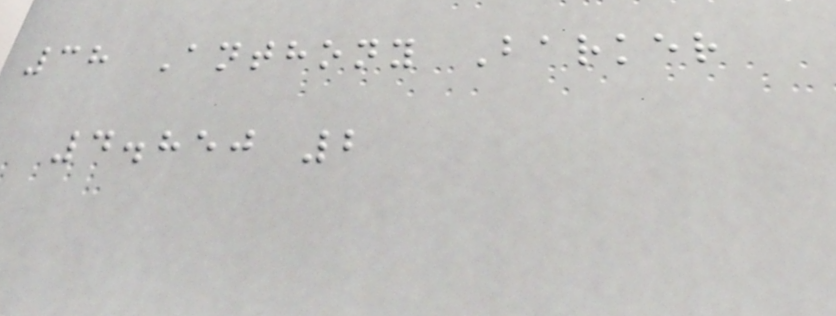38 Anthony Barker
4.850 2
